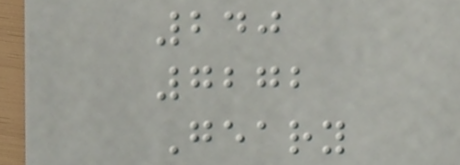240
7272
Geary
